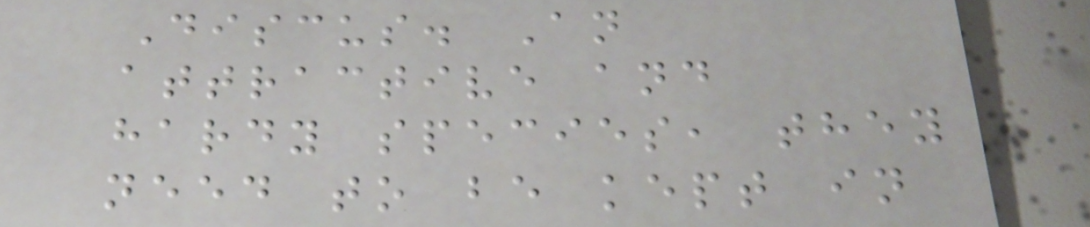Discus. An
attractive and
hardy species, they
need to be kept in
